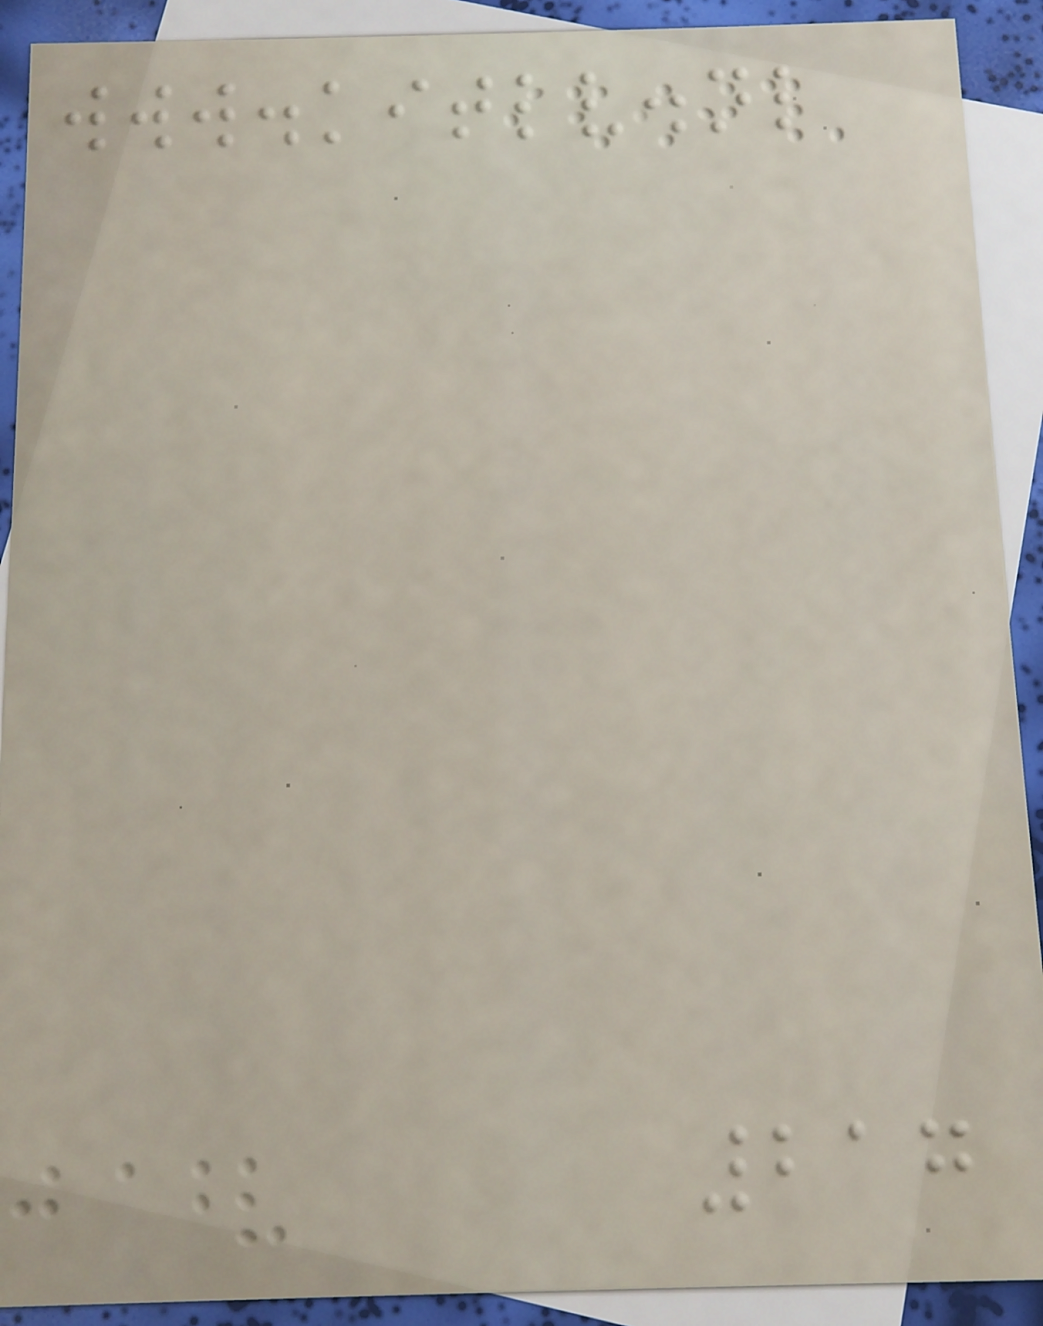www.kitlv.nl
217
